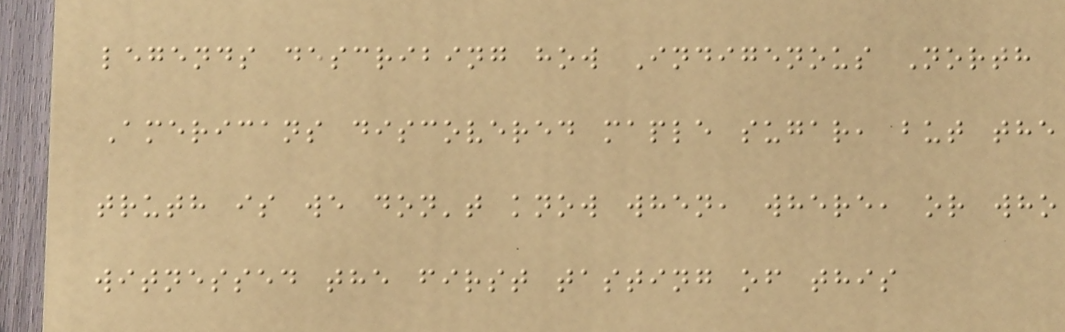legends describing how Indigenous North
Americans discovered maple sugar, but the
truth is we don't know when, where, or who
witnessed the first tasting of this
